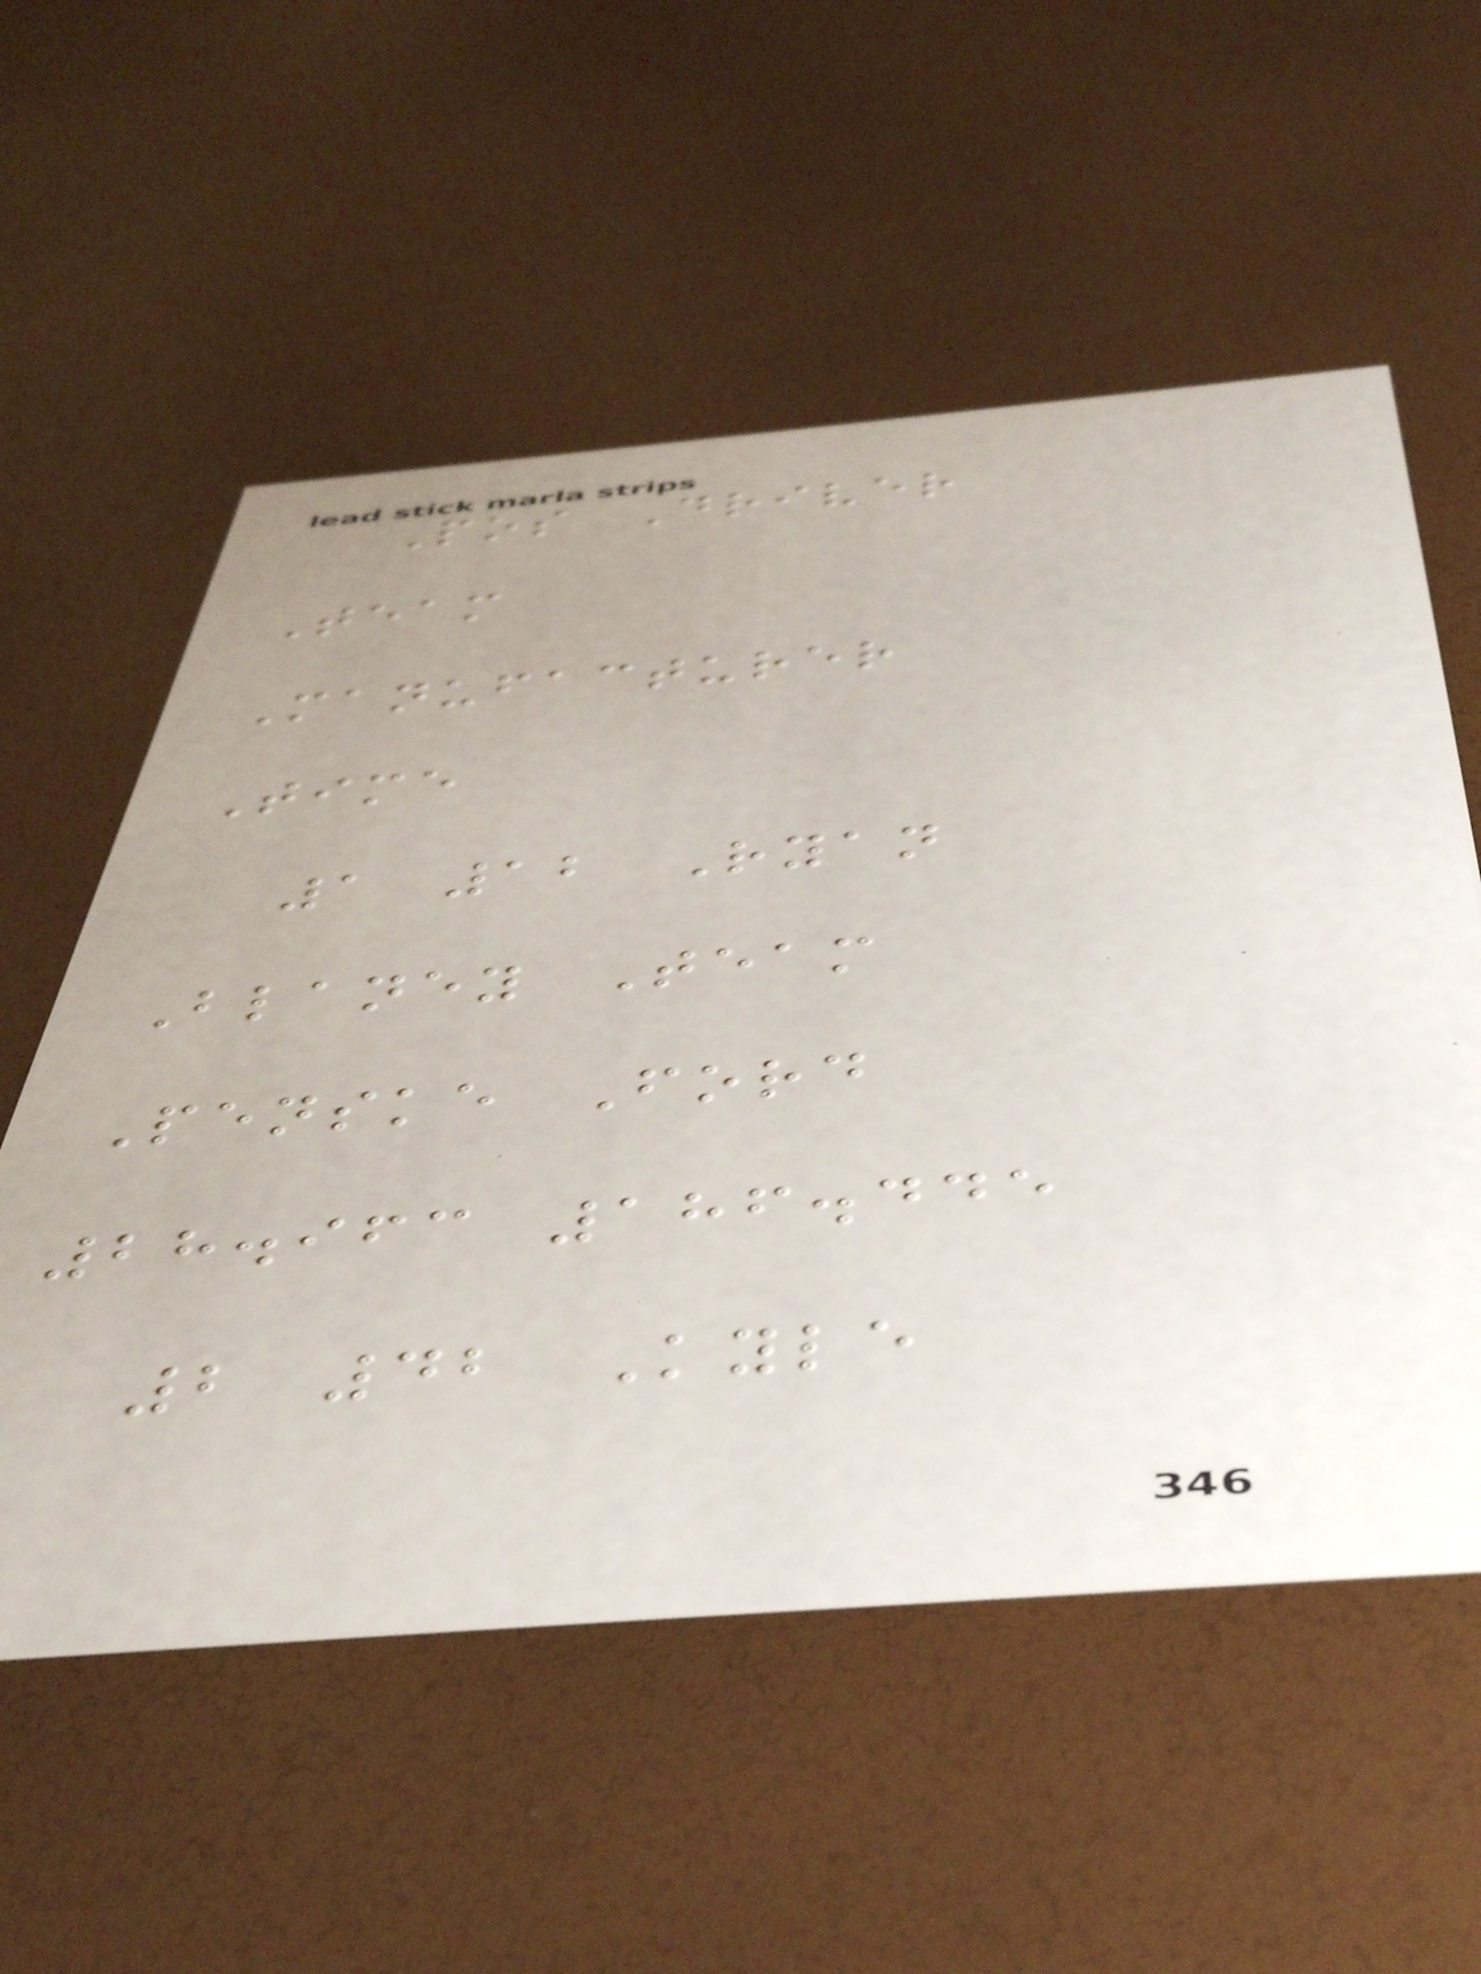Pos Driver
Team
Manufacturer
Time
1 12 Ryan
Blaney Team
Penske Ford
28.963 186.445
2 42 Kyle
